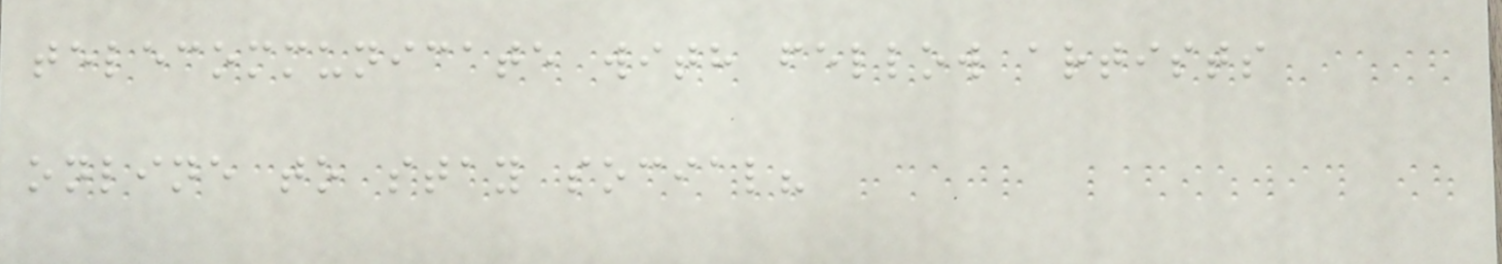telecommunicate with fellow artists
online to stay social?
